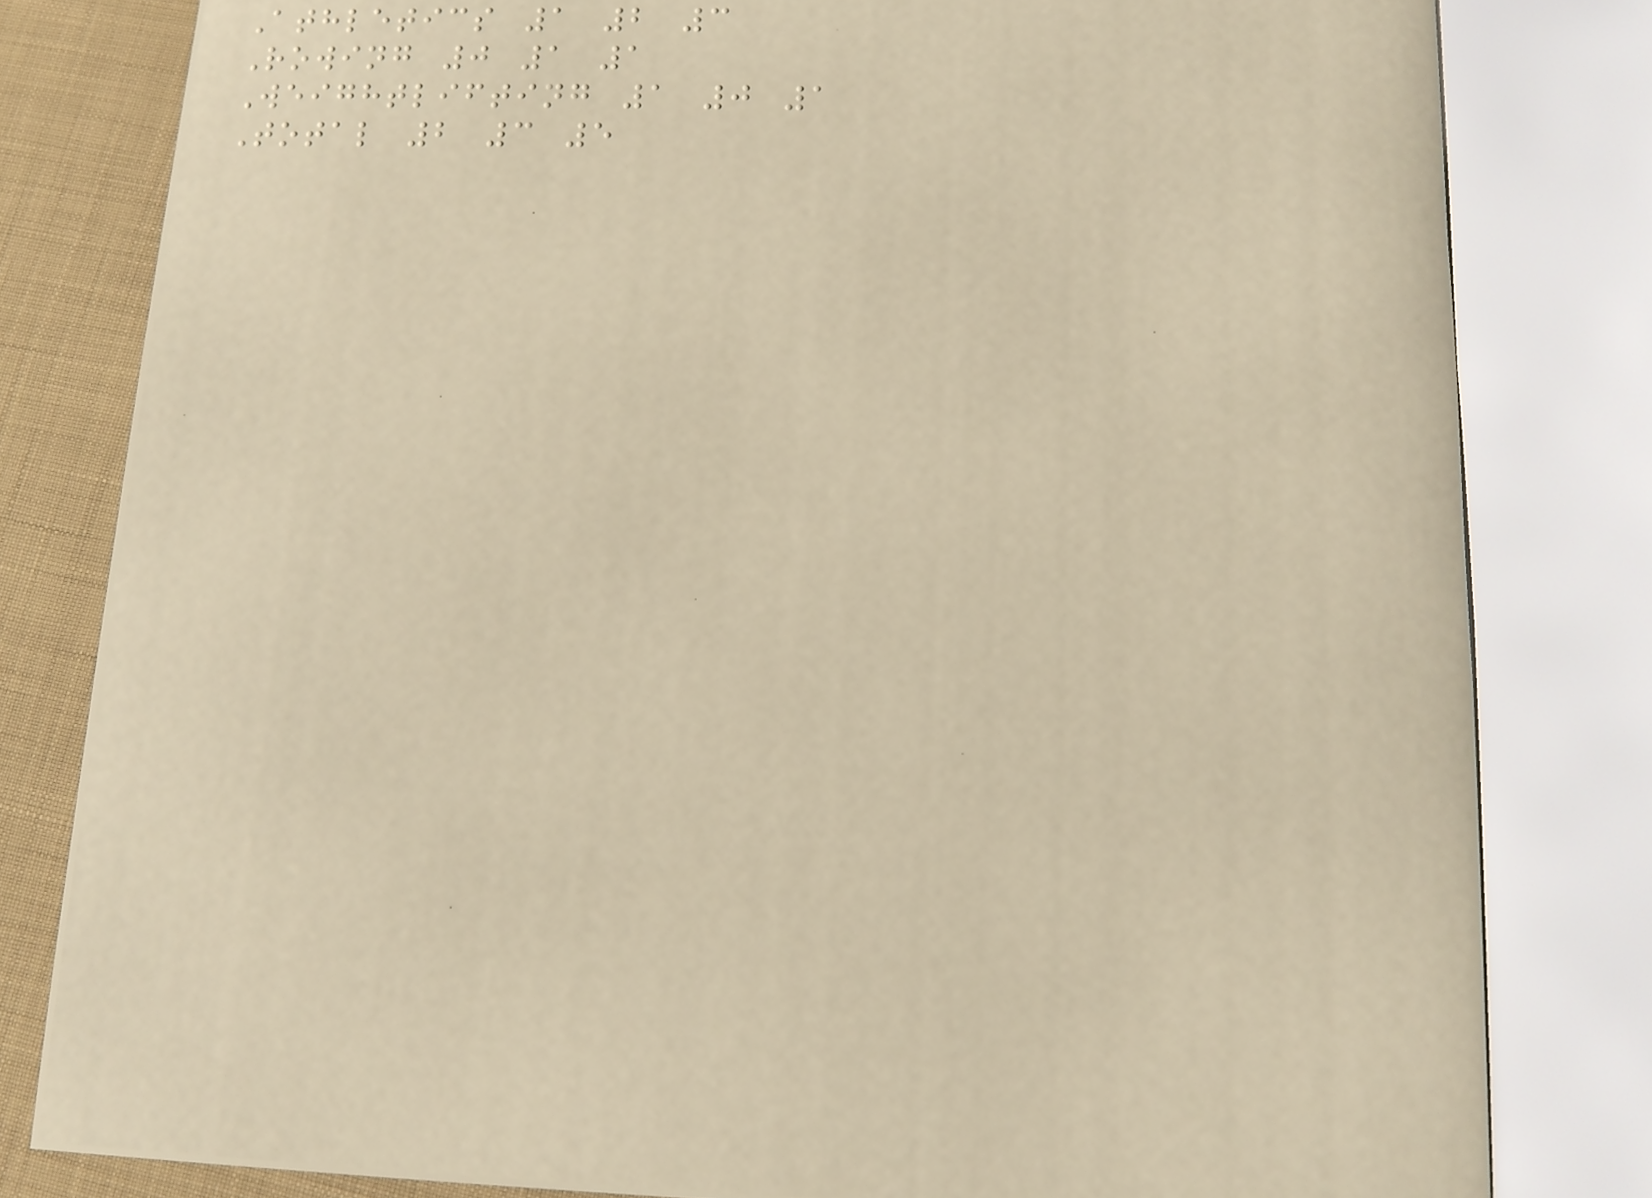Athletics 1 2 3
Rowing 0 1 1
Weightlifting 1 0 1
Total 2 3 5
